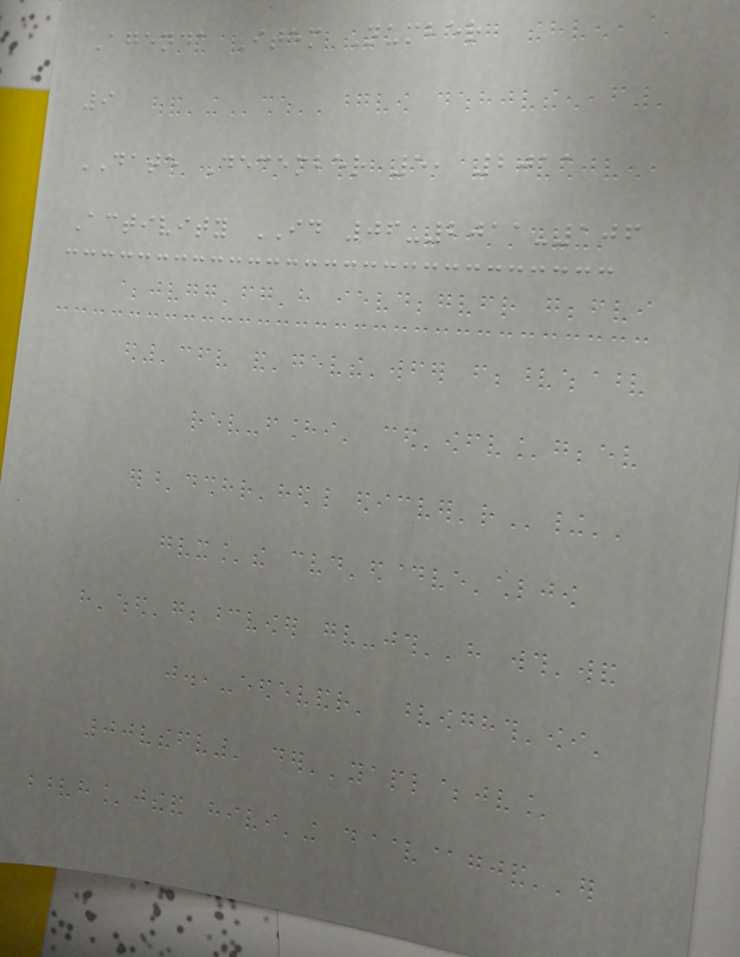Agenda Item Number
9
DATE December 5, 2011
Activity ID 06-2011-106
